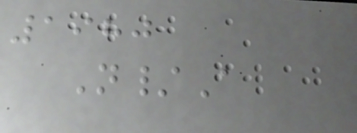1980
N/A
